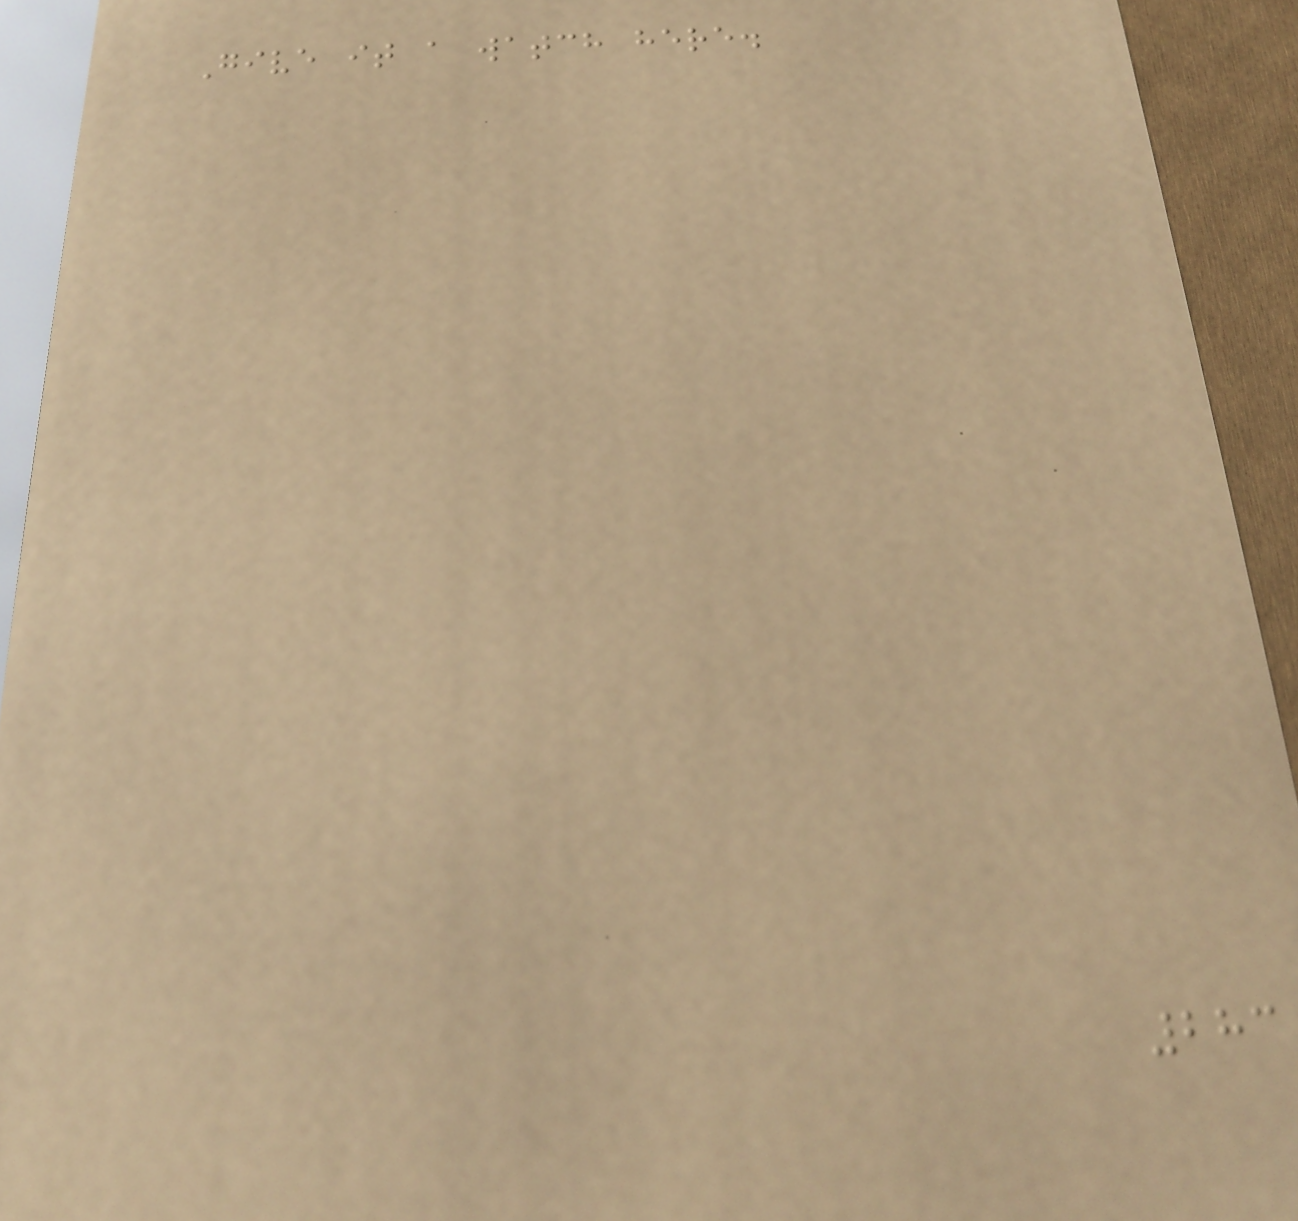Give it a watch here.
283
